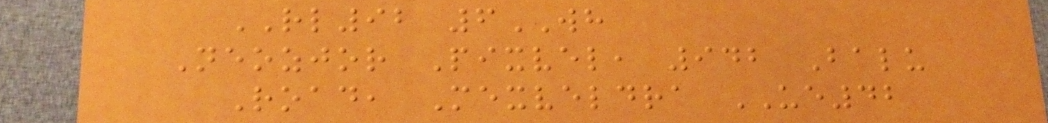RL92 6WH
Neozjor Pixvel, 942 Balu
Road, Mexveldra UE42
